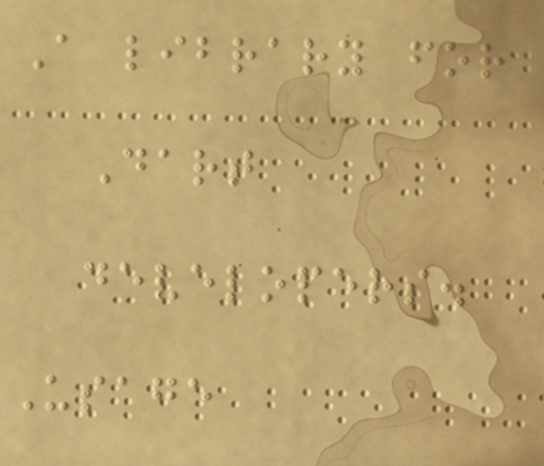A library for
Dart
developers.
Usage
